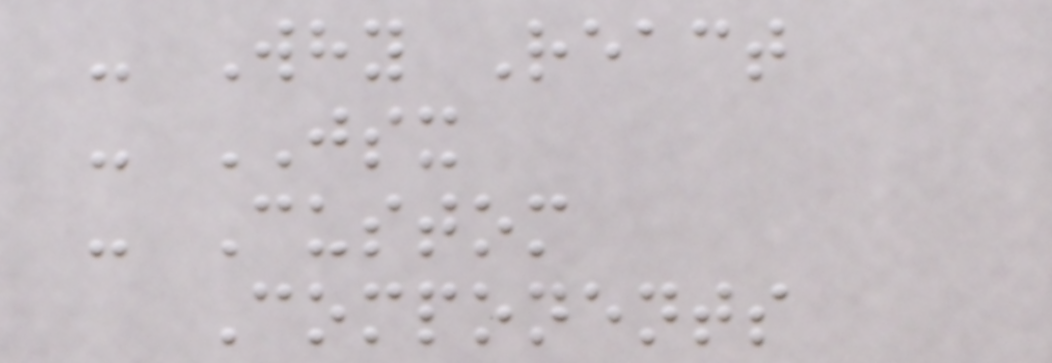- Why React
- JSX
- Custom
Components
